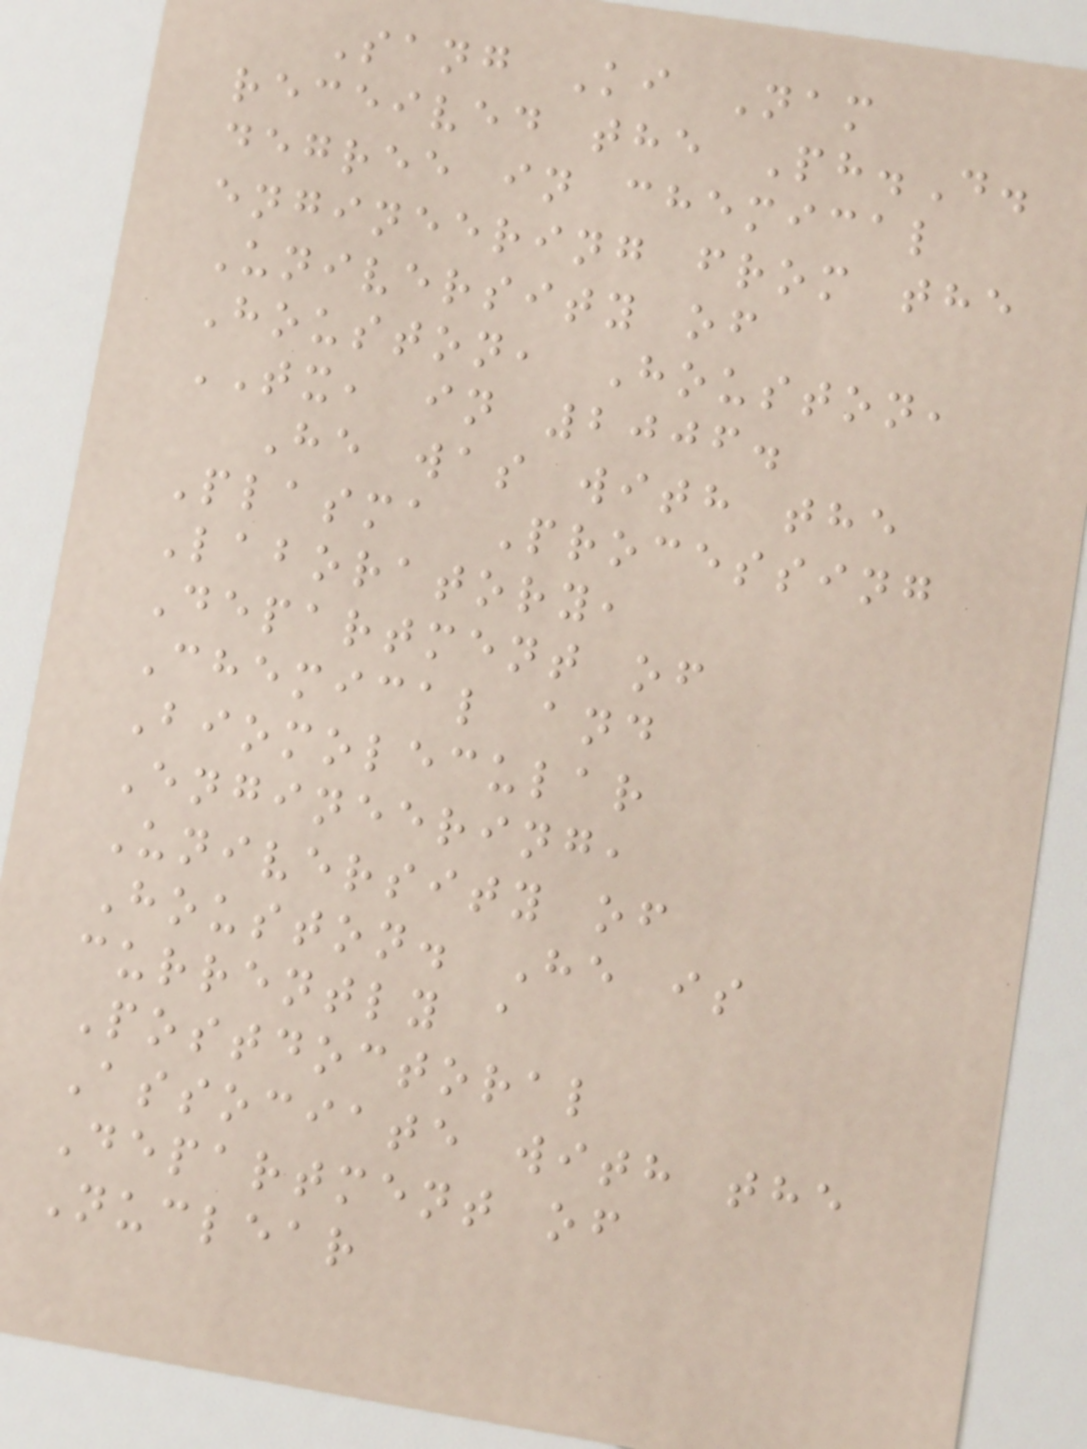Sang Ki Nam
received the Ph.D.
degree in chemical
engineering from the
University of
Houston, Houston,
TX, in 2006.
He was with the
Plasma Processing
Laboratory,
Department of
Chemical and
Biomolecular
Engineering,
University of
Houston. He is
currently a
Postdoctoral
Associate with the
Department of
Nuclear
